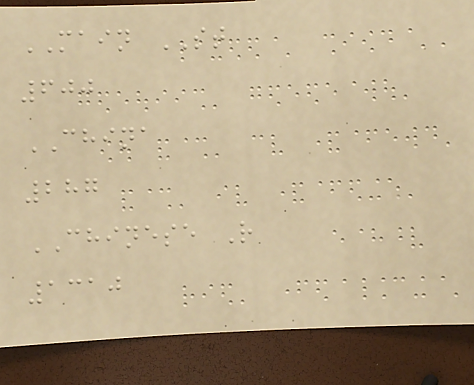MAIN ST
600
CHINA
287
CHINESE R
1310
